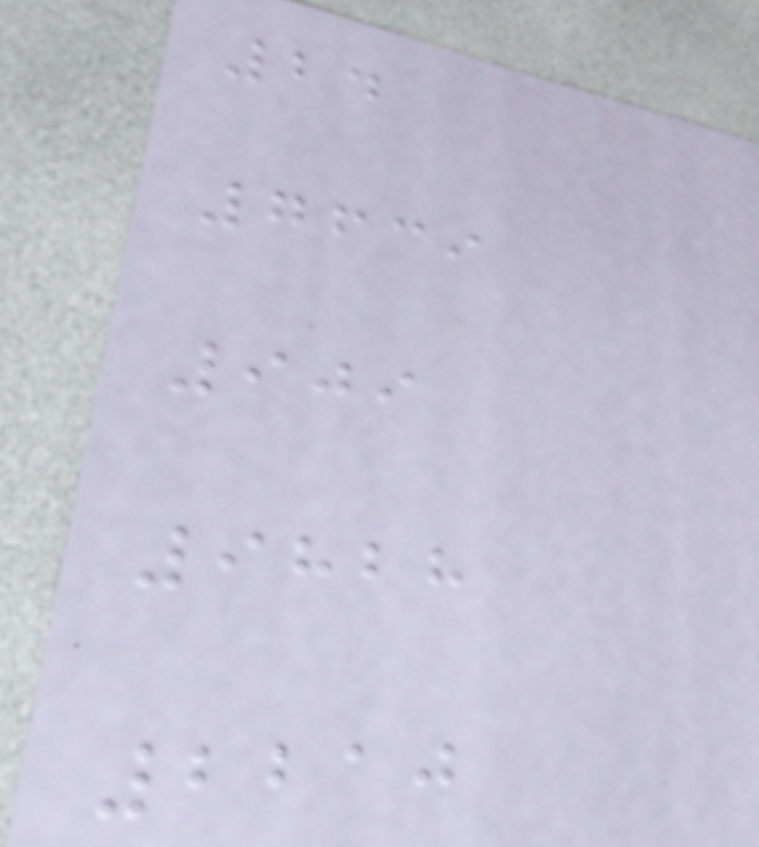24
7639
909
9828
2210
